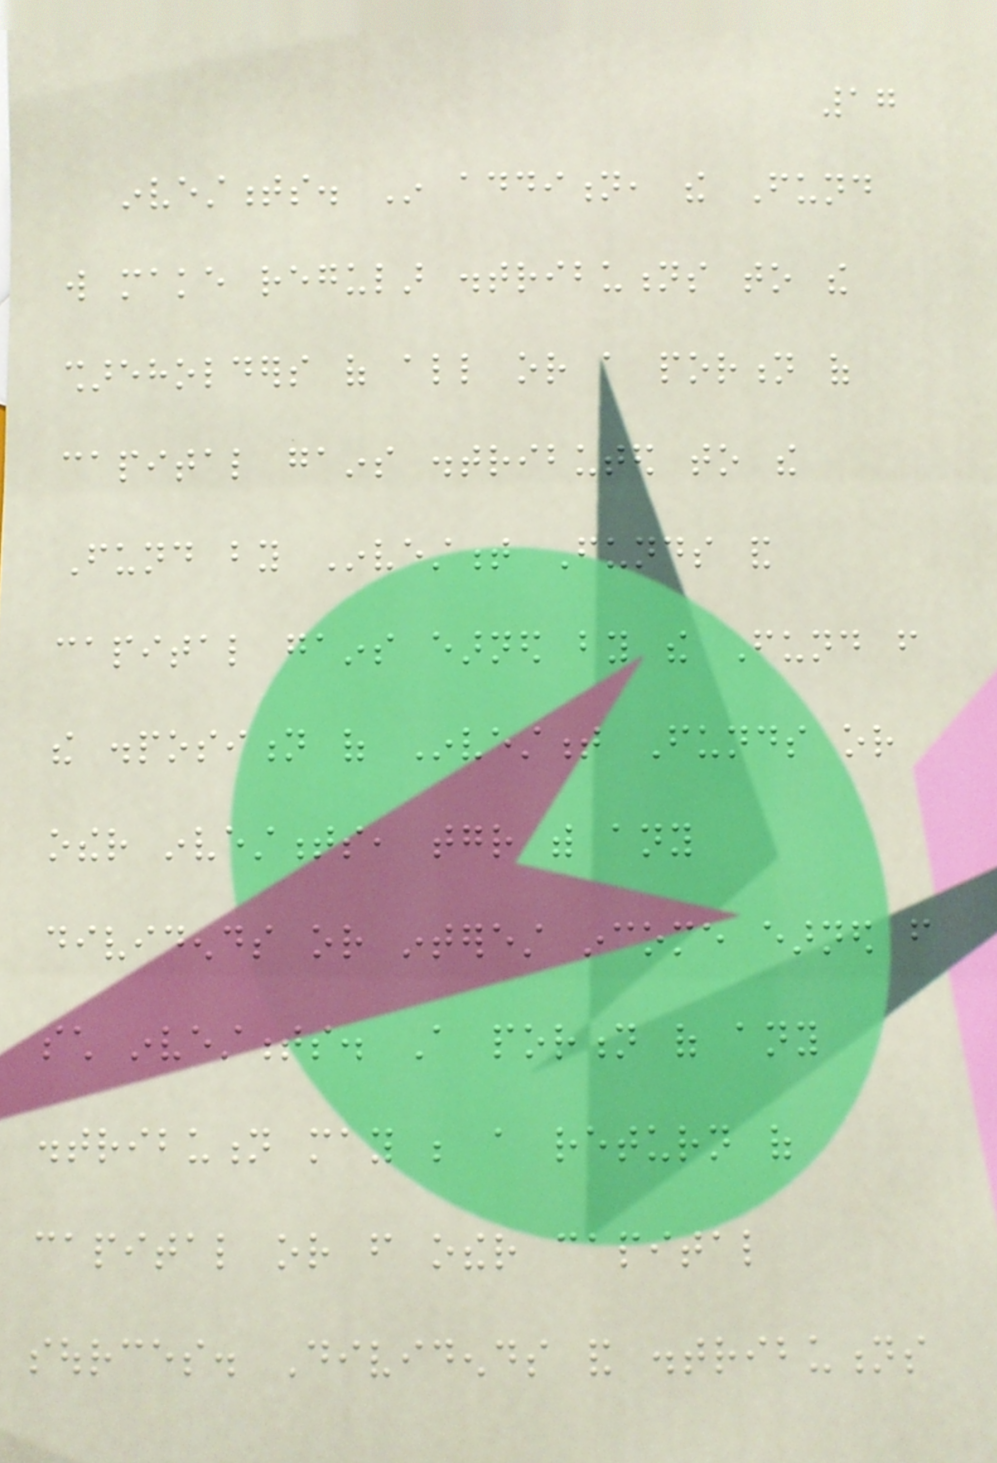17
investments. In addition, the Fund
will make regular distributions to the
shareholders of all or a portion of
capital gains distributed to the
Fund by Investment Funds and
capital gains earned by the Fund from
the disposition of Investment Funds or
other investments, together with any
dividends or interest income earned from
such investments. A portion of any
distribution may be a return of
capital or from other capital
sources. Dividends and distributions
